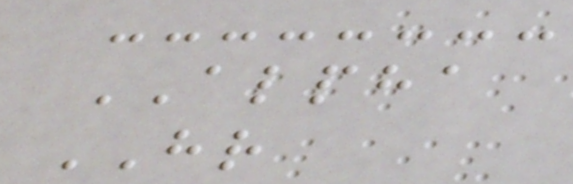ALPHA
HR
